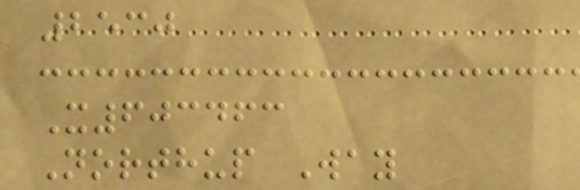2530
X603463
Northup Way
